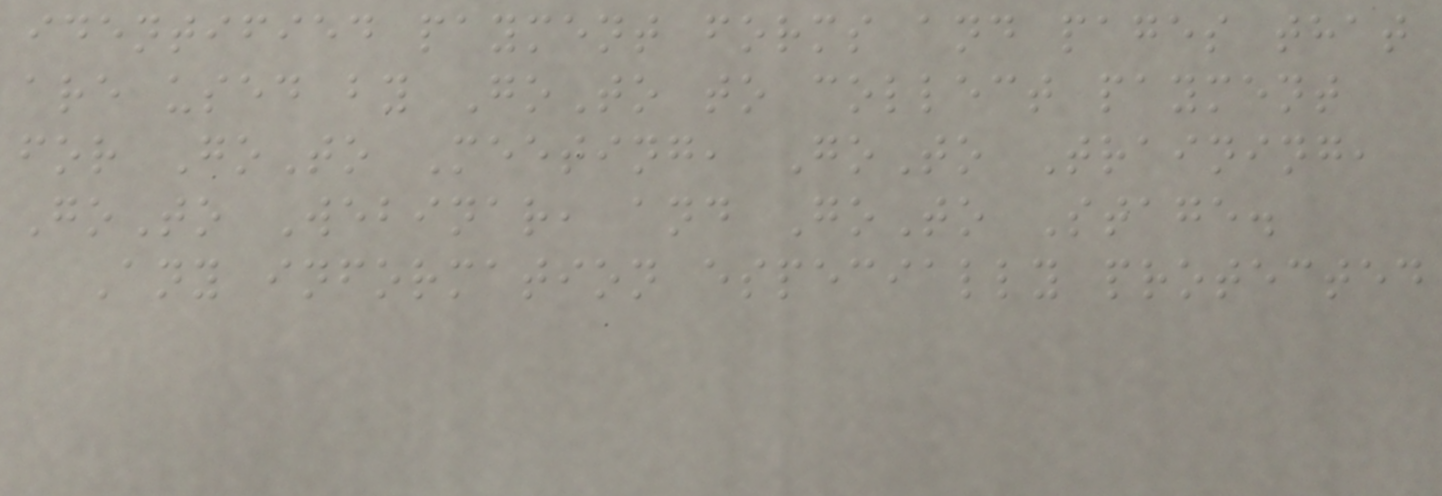identified payment forms and pages that
are used by GoTo to collect payment
for GoTo Meeting, GoTo Training,
GoTo Webinar, and GoTo Stage.
Any information especially protected
